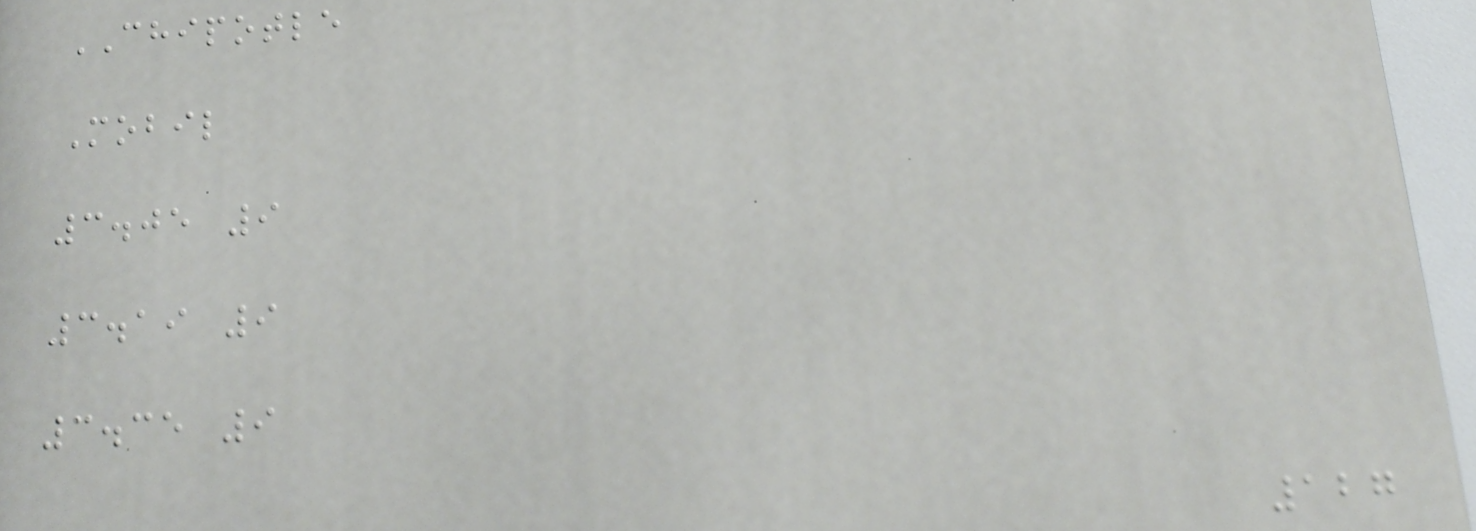CHIPOTLE
Mobil
3.05 9
3.19 9
3.35 9
127
